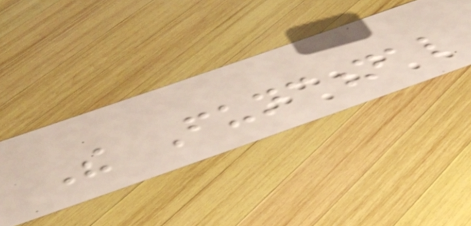The Functional
